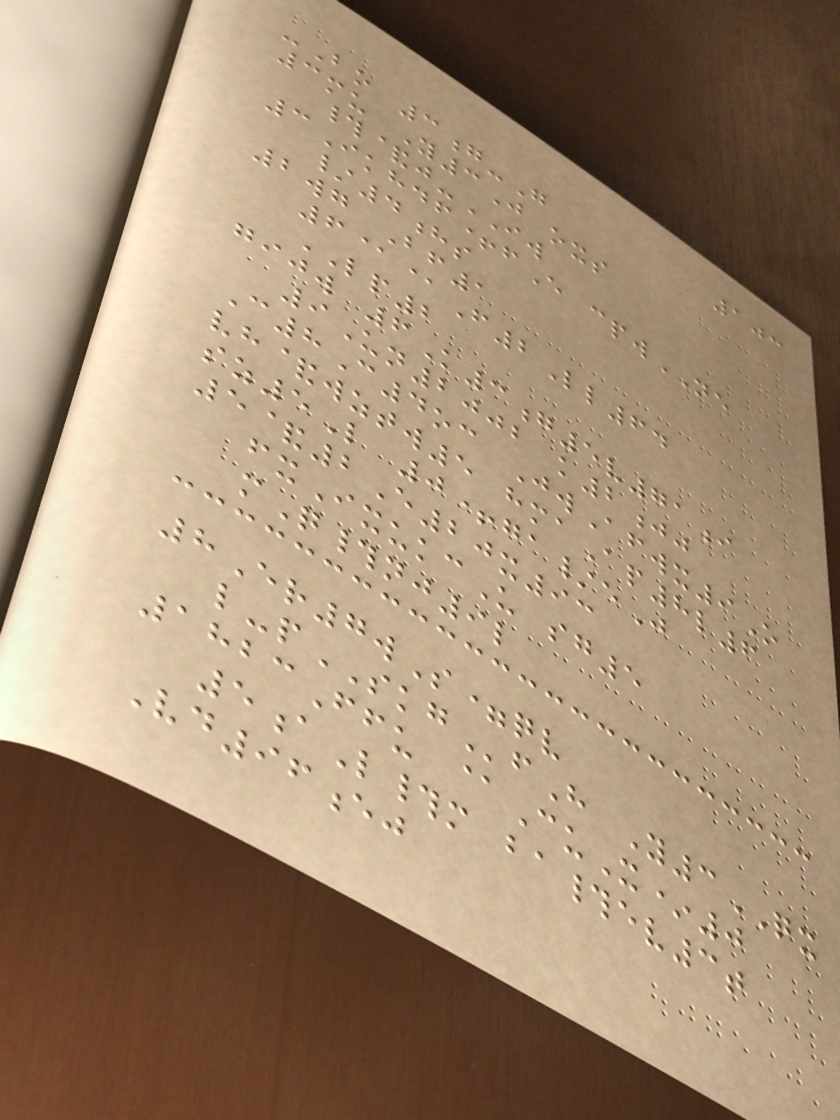103
-Bo 3g-G
3mu Y3J oxs
#&j-IW
3Ikhdf+fE cpwNE
/4hs
2wg Bf1
6@@F2Ll64
LP2
gijw 6K3g5v71i
9Un2002 k2jj
C8C4oc JwAfwx9O
vh&wztw5 hmaAp8l6
sz5L 0+ga/eJ
5&2E20x93
fxIxukcU sg5
mQ#nj9l
8Er7wS=qv
l-pSKGfH Y3QX
1823Ffu @CuX*0
5aL#m ba#ev3t
Vd96ej
